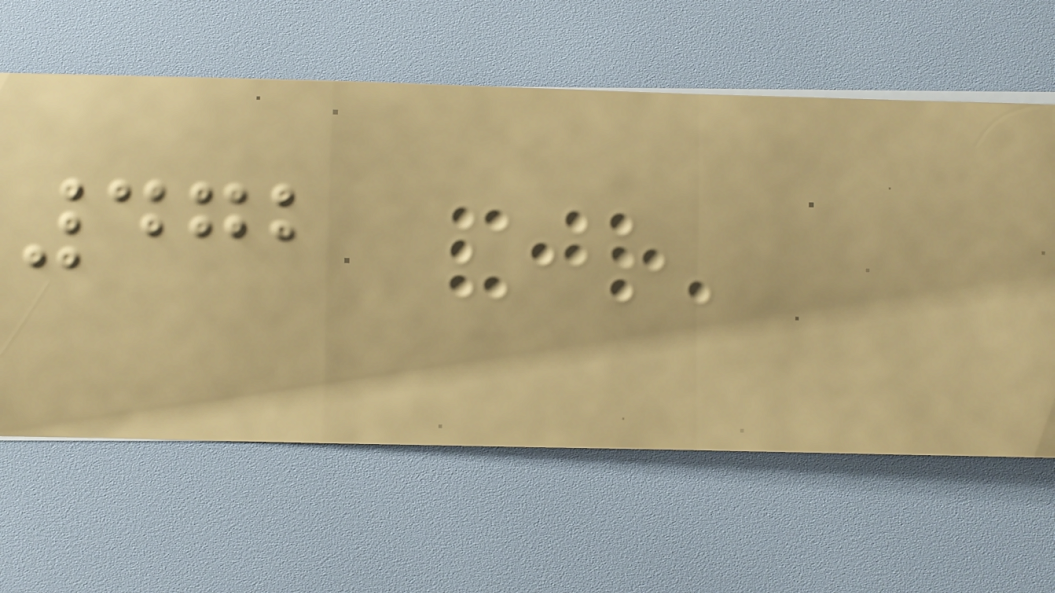472
